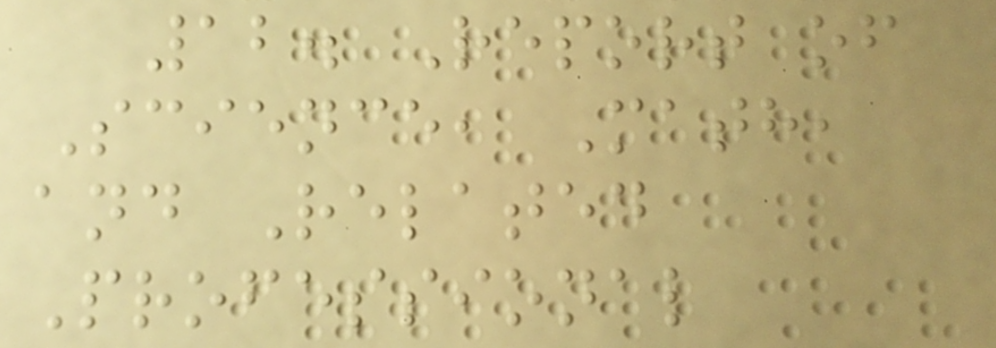12. Report of
Science, Math,
and Related
Professional
